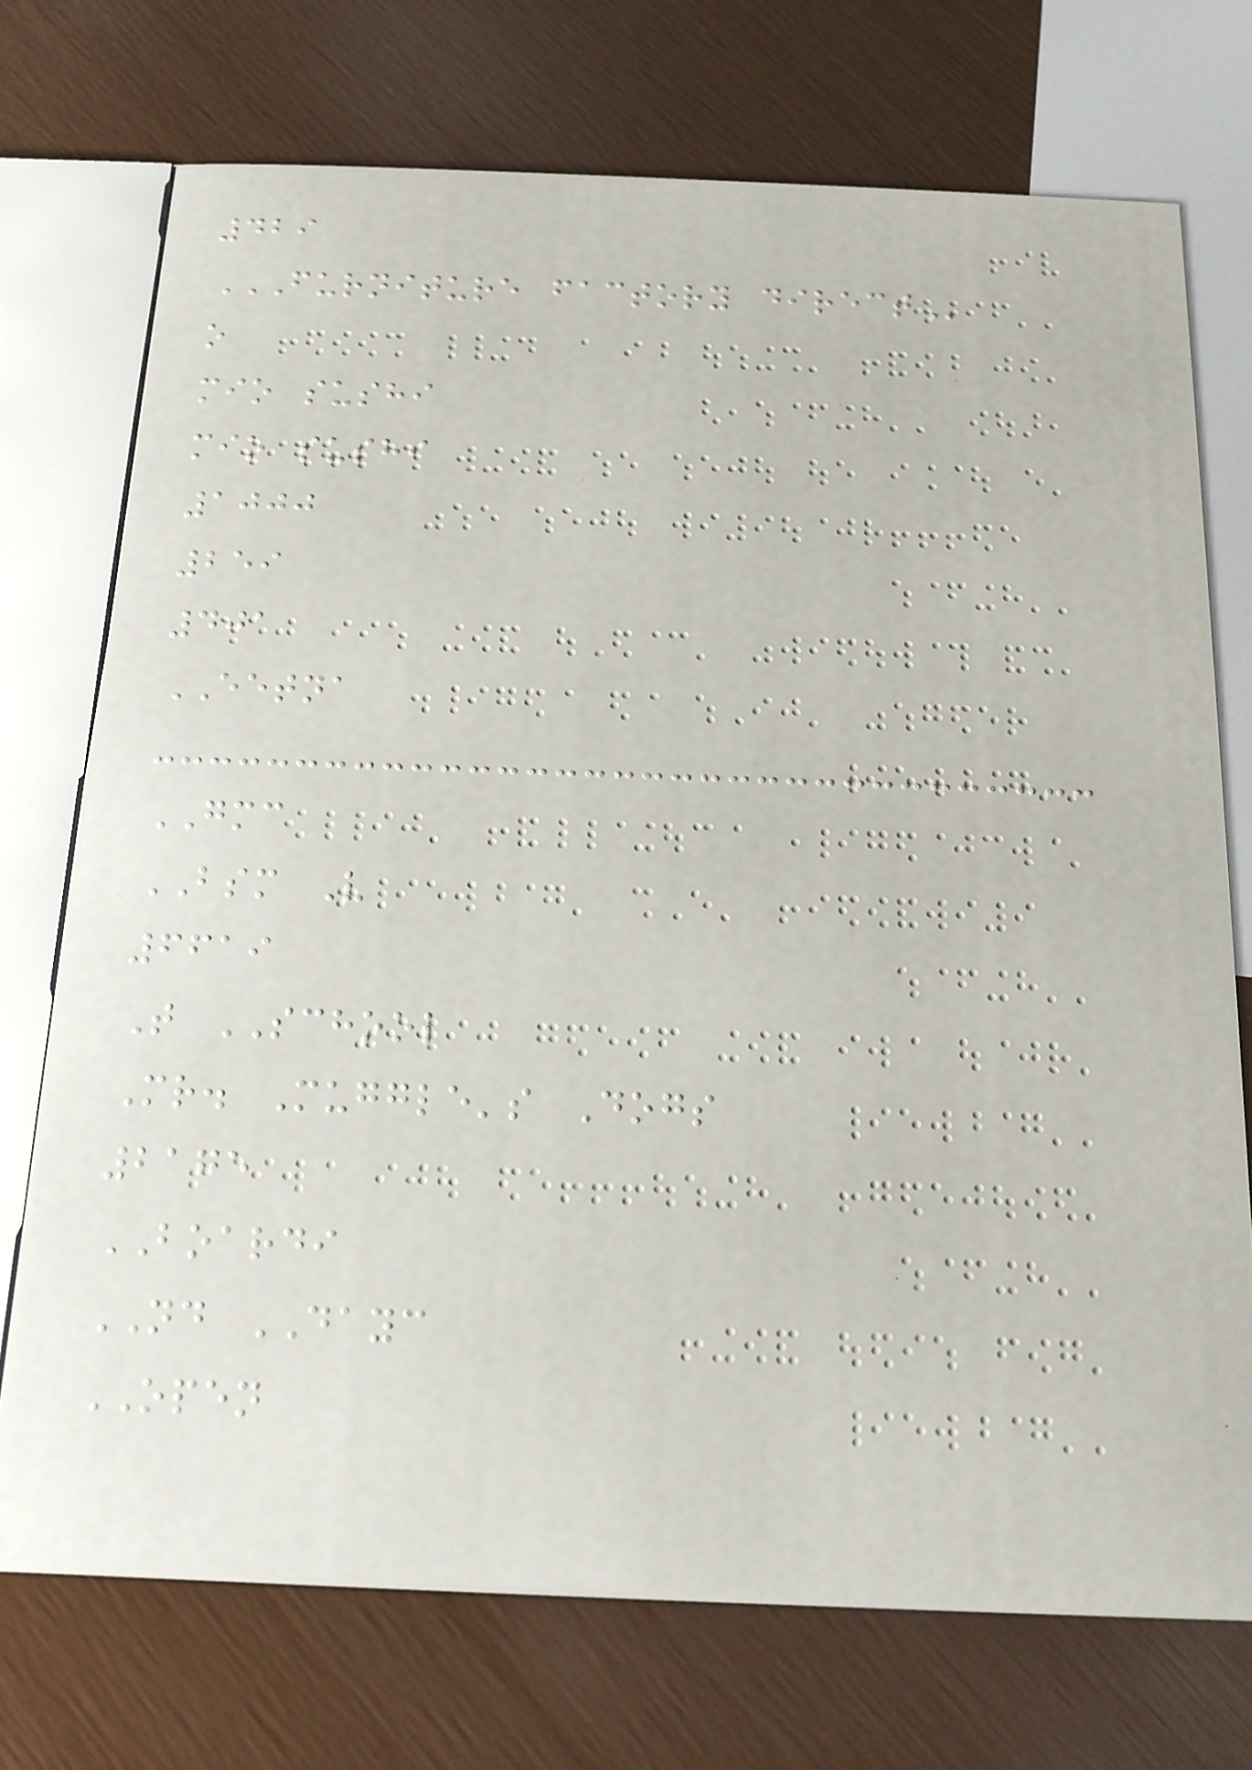429
FURNITURE FACTORY DIRECT
o
mio sushi
mio sushi
1000
259
401
EETNA
GMC
BSM V
6619
T SCHOOL
Mr. Muggle's Dogs
2175
BOARDI
ND DAYC
OPEN
